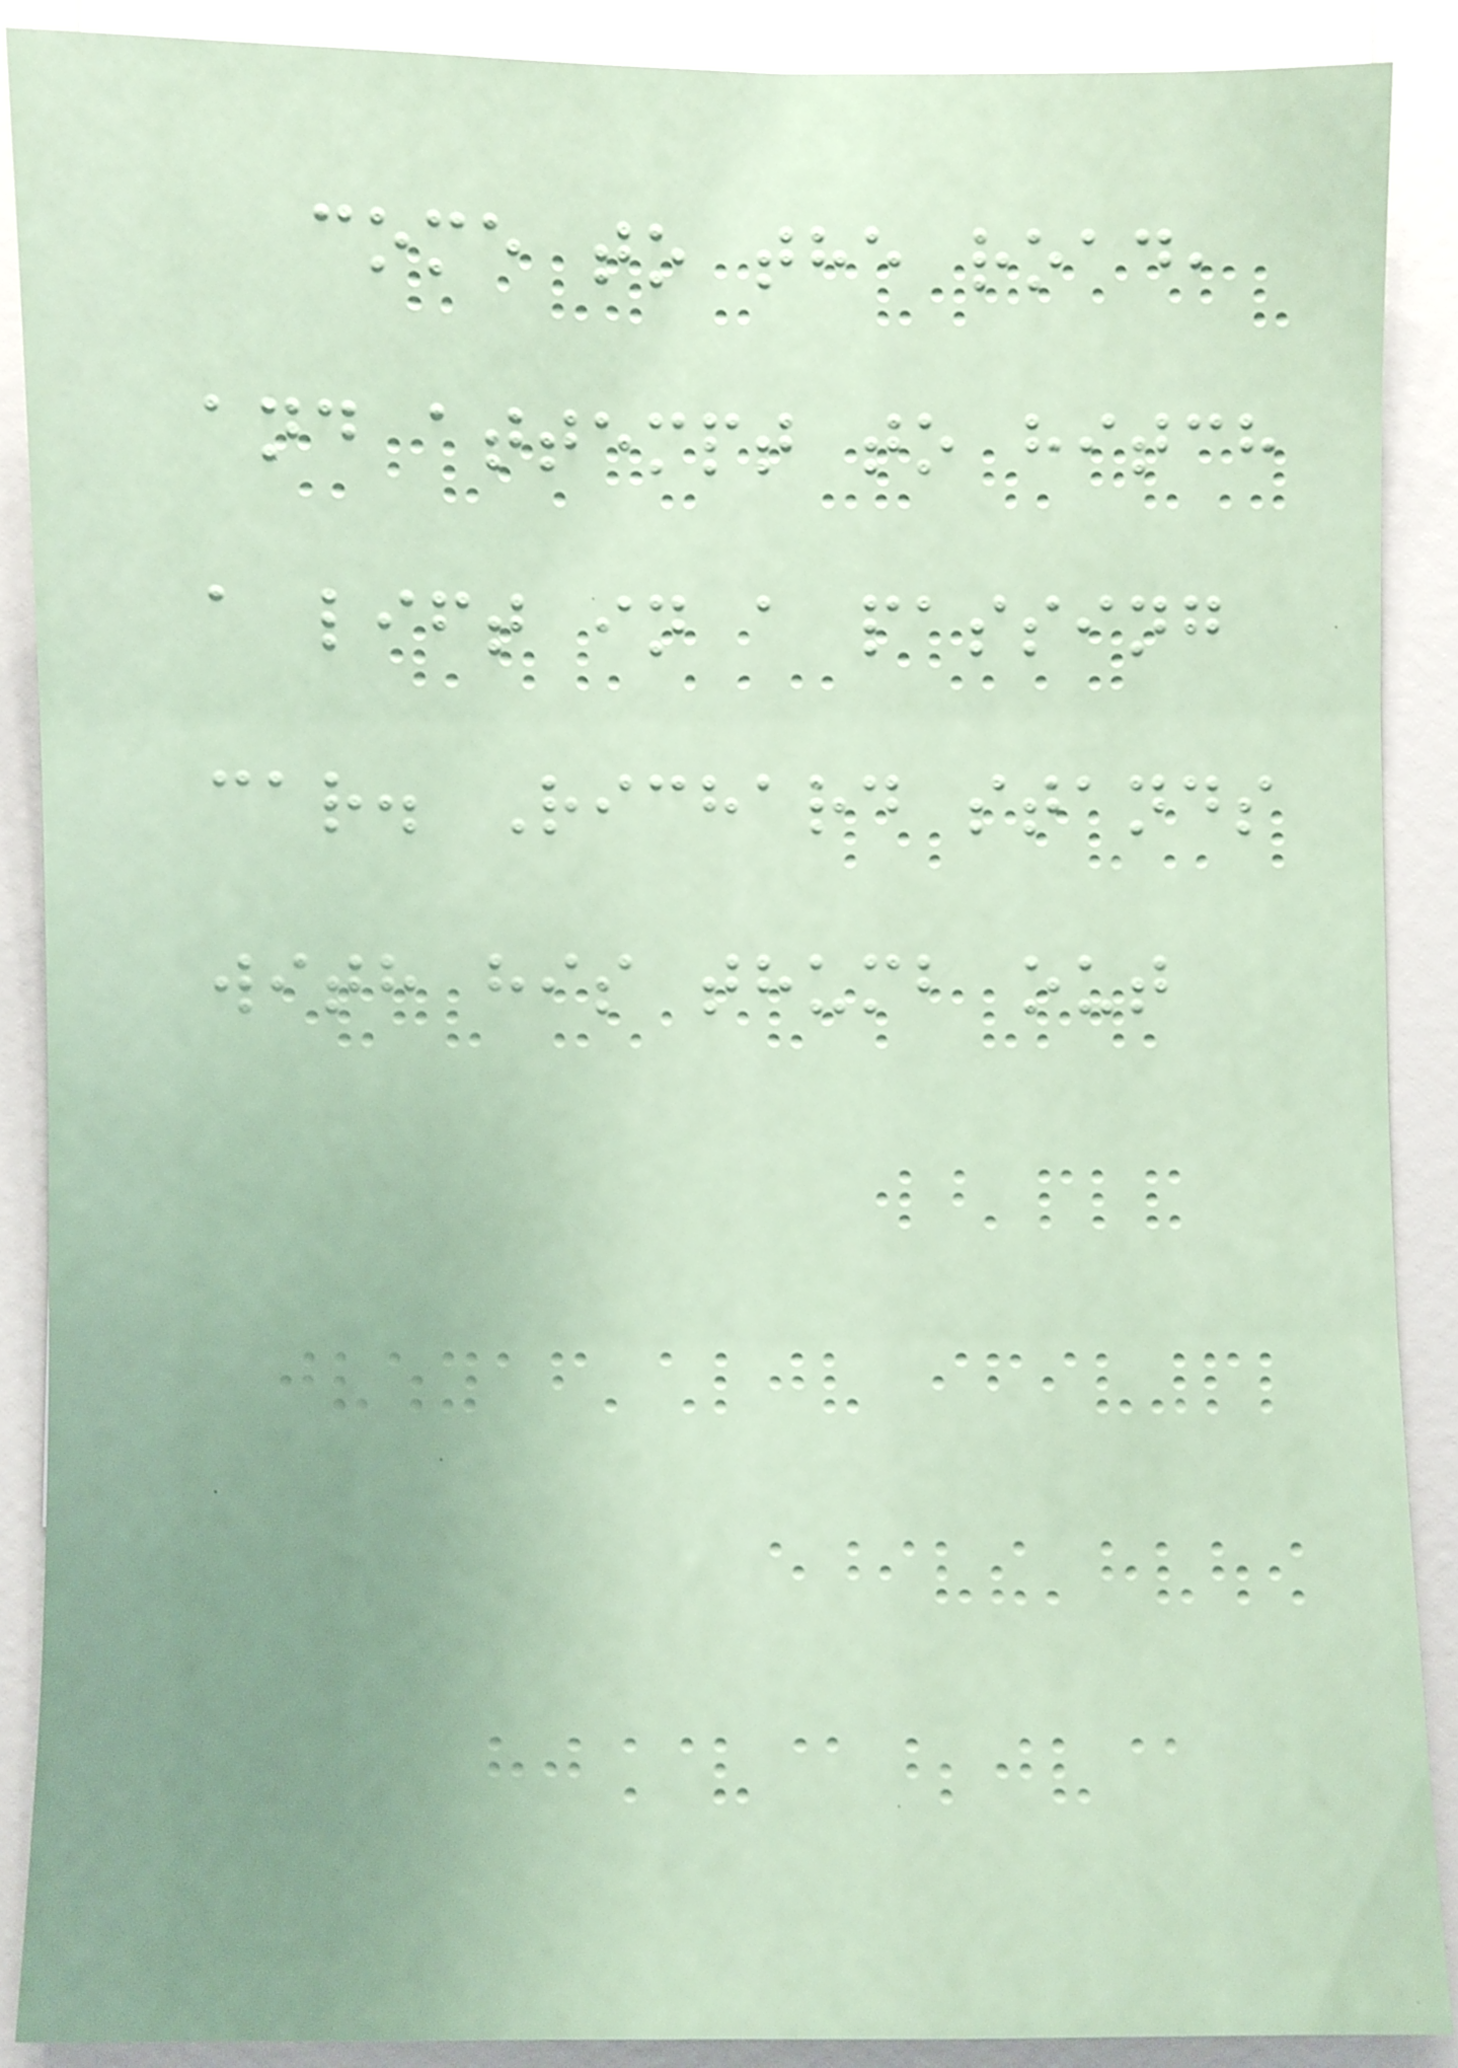come to the road,
and attempt to hitch
a lift in a passing
car. Richard stands
with his thumb out
